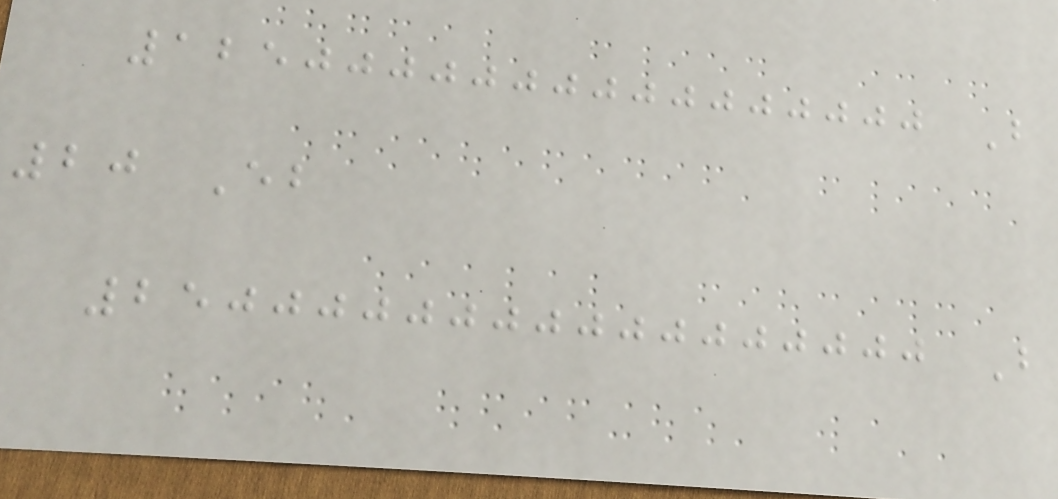1250000000000000000 B
20 Eb
2500000000000000000 B
